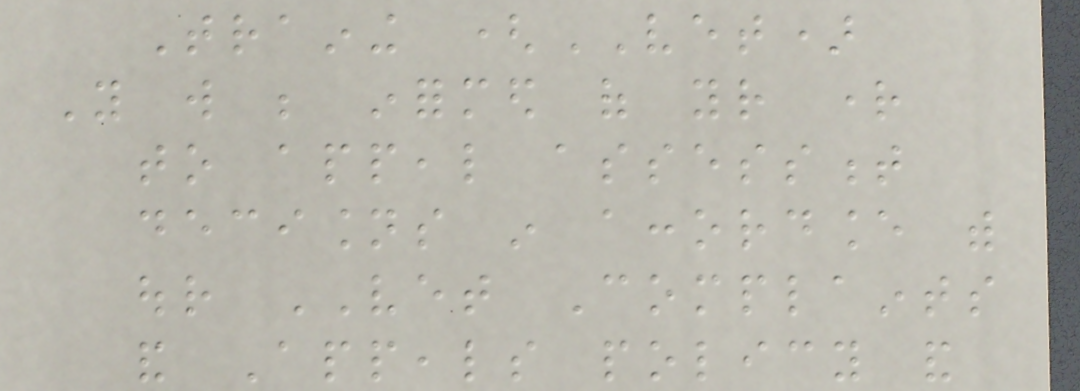Training (VET)
You will be informed of your right
to appeal assessment
decisions in accordance with
our VET Complaints
and Appeals policy and
